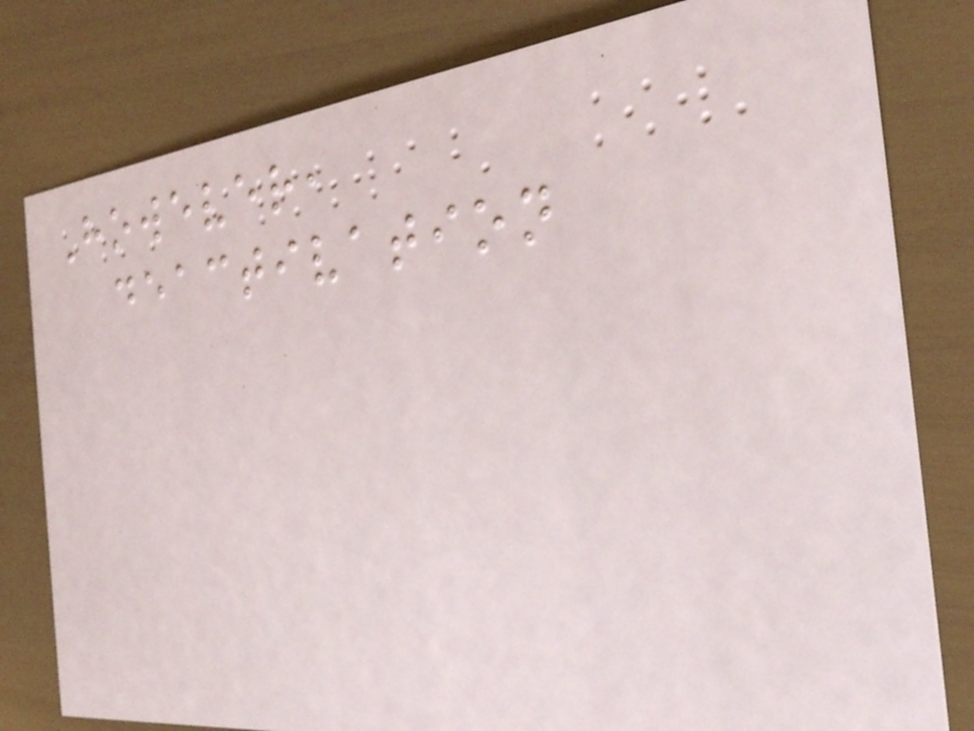However,
deactivation
